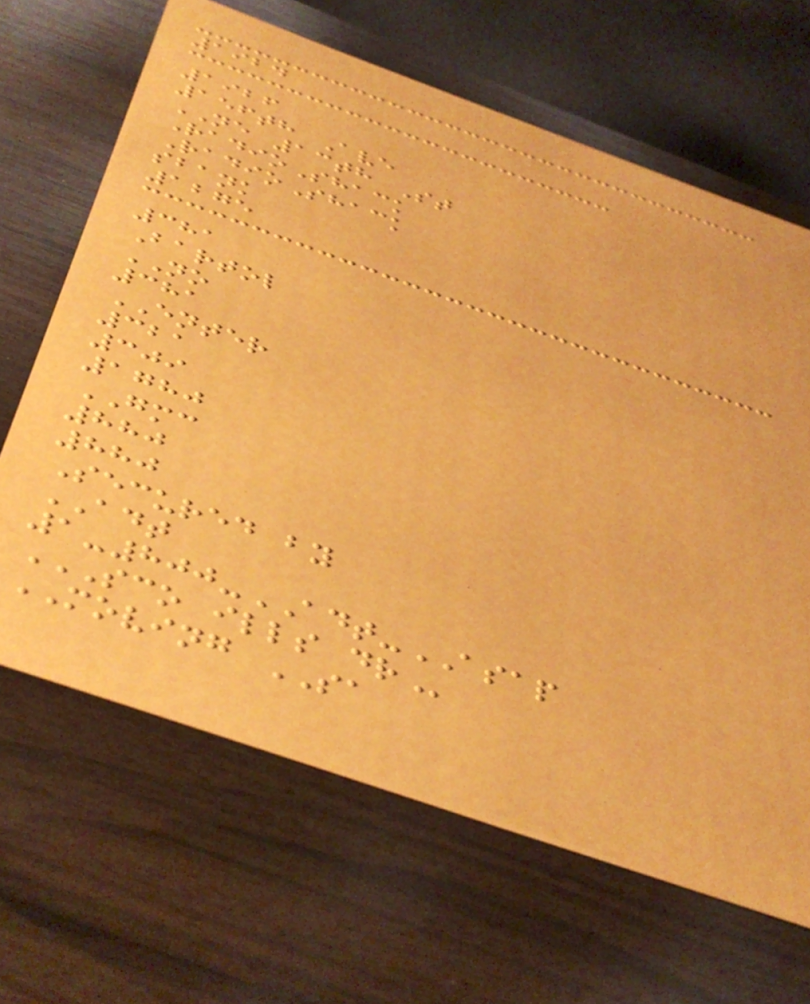1924
1926
156th Ave
NE 13th St
RadioShack
RadioShack
sbank
1275
381
Bartol
NO
381
ENTER
321
309
1780
GMC
880
880
Secured by
ADT
1-800-ADT-ASAP
SCO ILLS DR
MOVING SA
